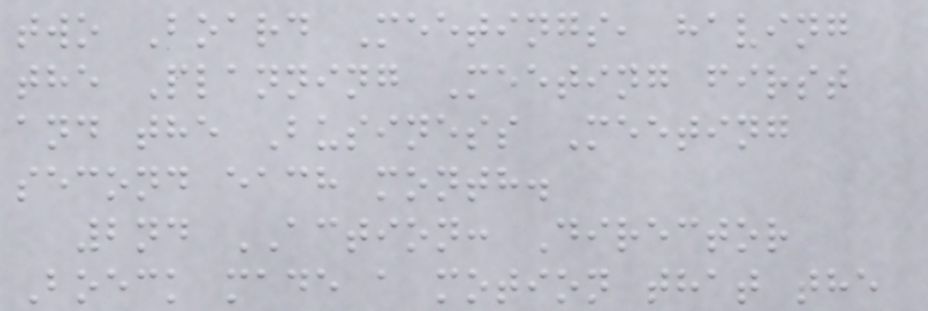two Board Meetings, having
the Planning Meeting first
and the Business Meeting
second each month.
2nd ACTION: Director
Boeck made a motion that the
